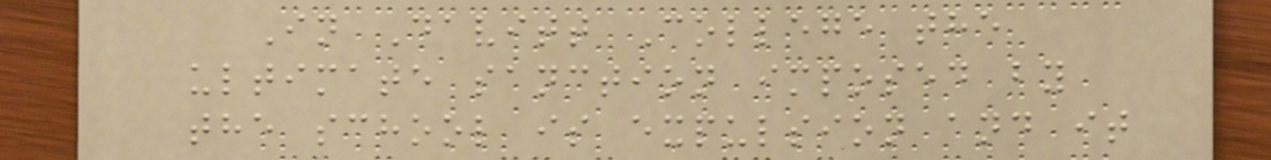In Davitt College the
ultimate sanction imposed by
the school is expulsion and it
